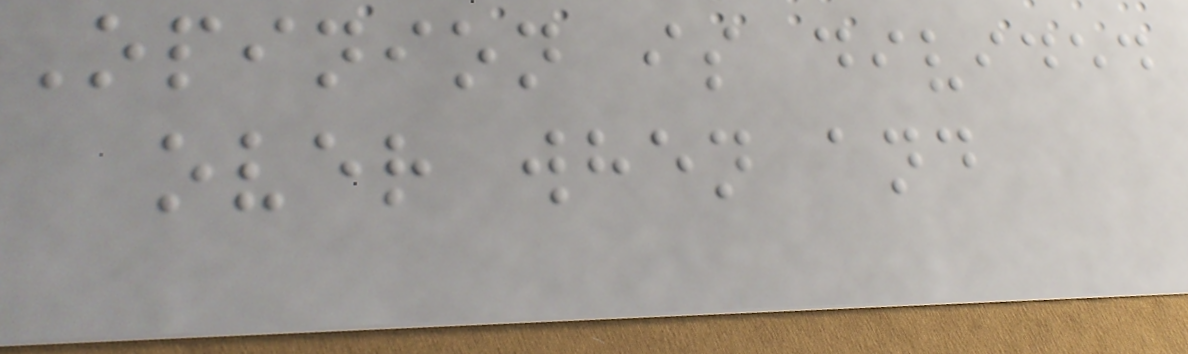Opinion is divided
over when and
